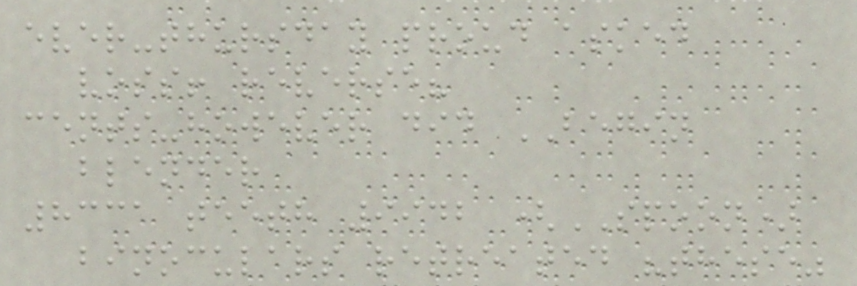ever-thursday proud asked
voss! reverse?
cents-however did BEGIN
blender
8331 teeth 9942 (SPOON)
binoculars retreated "these"
